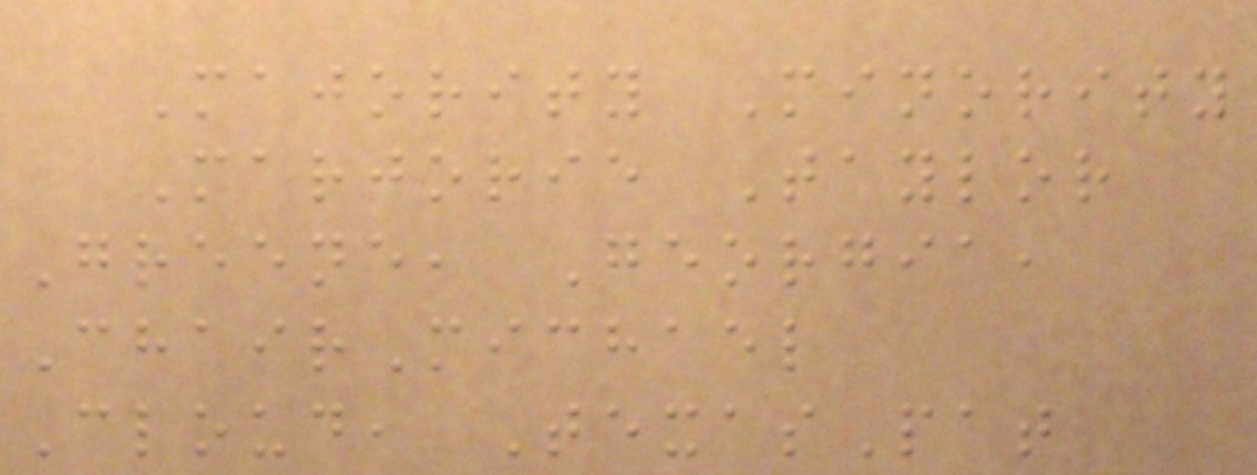Majority Minority
Marjorie Taylor
Greene, Georgia,
ChairMichael
Cloud, TexasPat
